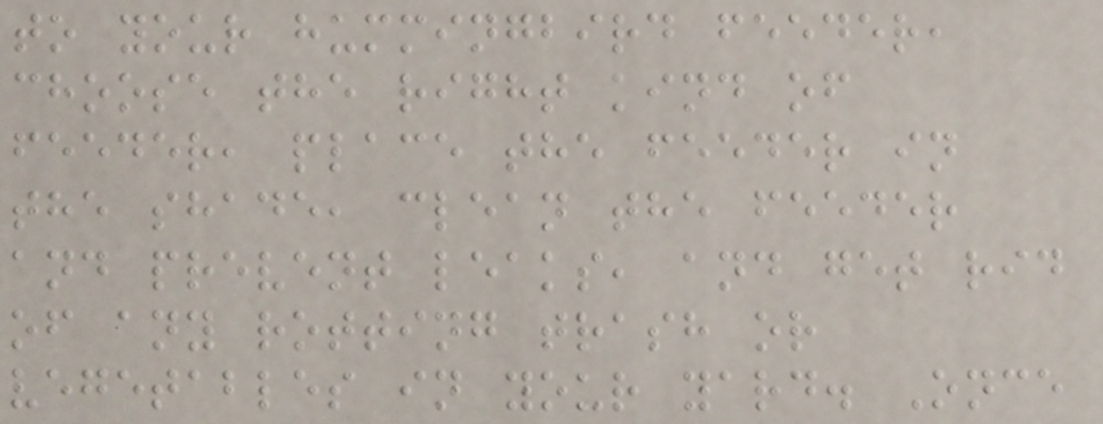to your hummingbird feeder,
choose the right kind of
feeder, place the feeder in
the shade, clean the feeder
and prevent leaks, and get rid
of any rotting trash or
vegetables in your yard. Once
